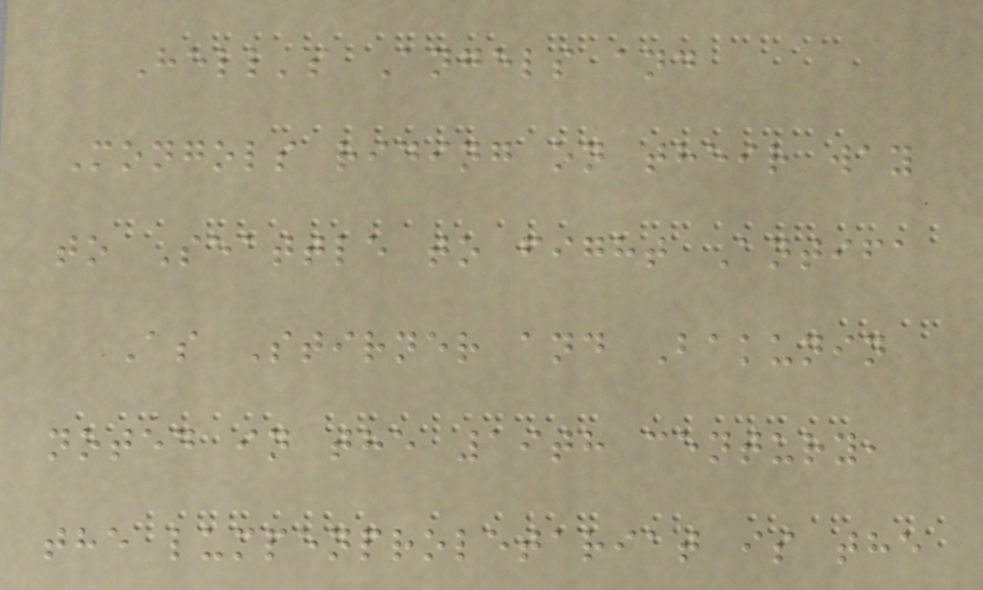Hell's Angels and
Mongols riding on their way
to Seattle to fight Antifa
As Stirner and Bakunin
noted in the 19th century,
the lumpenproletariat is the
